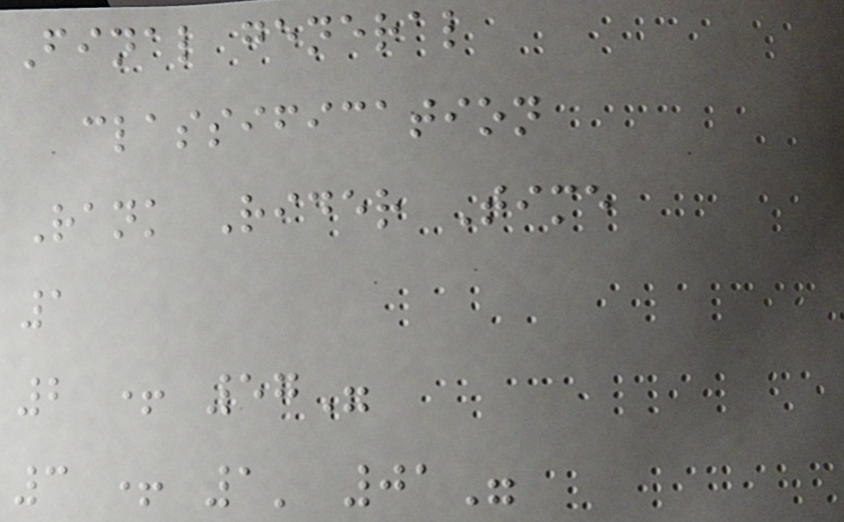Final general
classification
Rank Rider Time
1
2 + 57"
3 + 1' 01"
